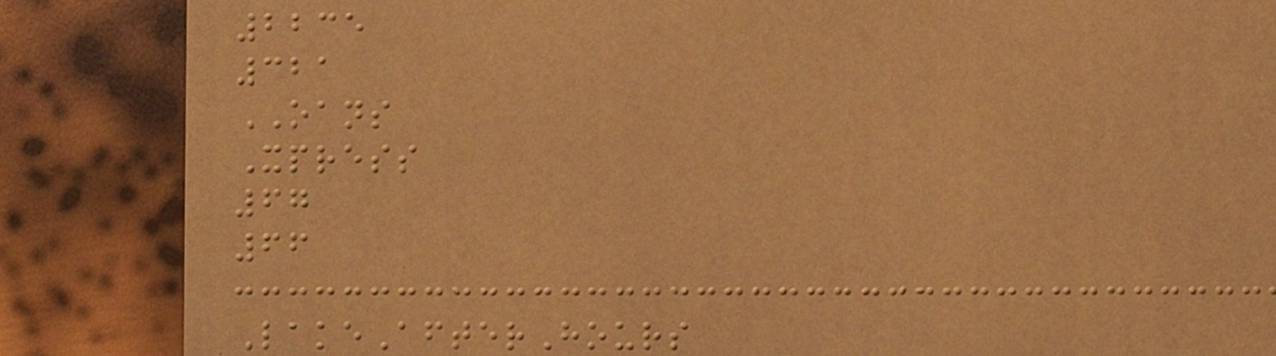2235
321
OANS
Xpress
67
66
LakeAfterHours
